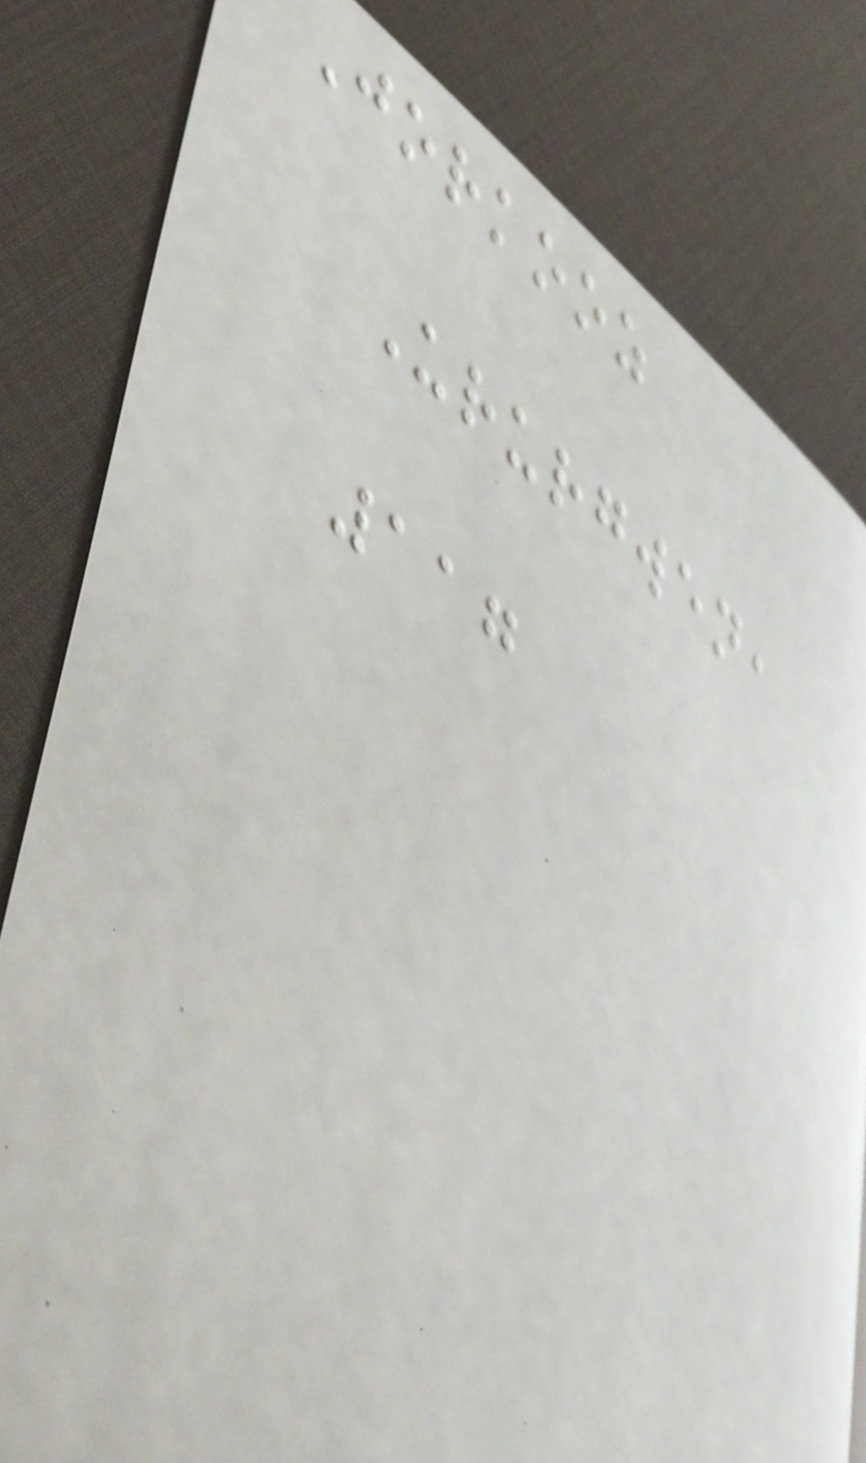Jorkooz
Ururgwen,
117
